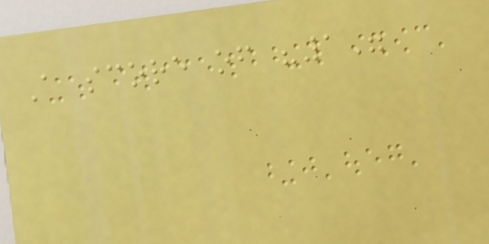A score of "1"
